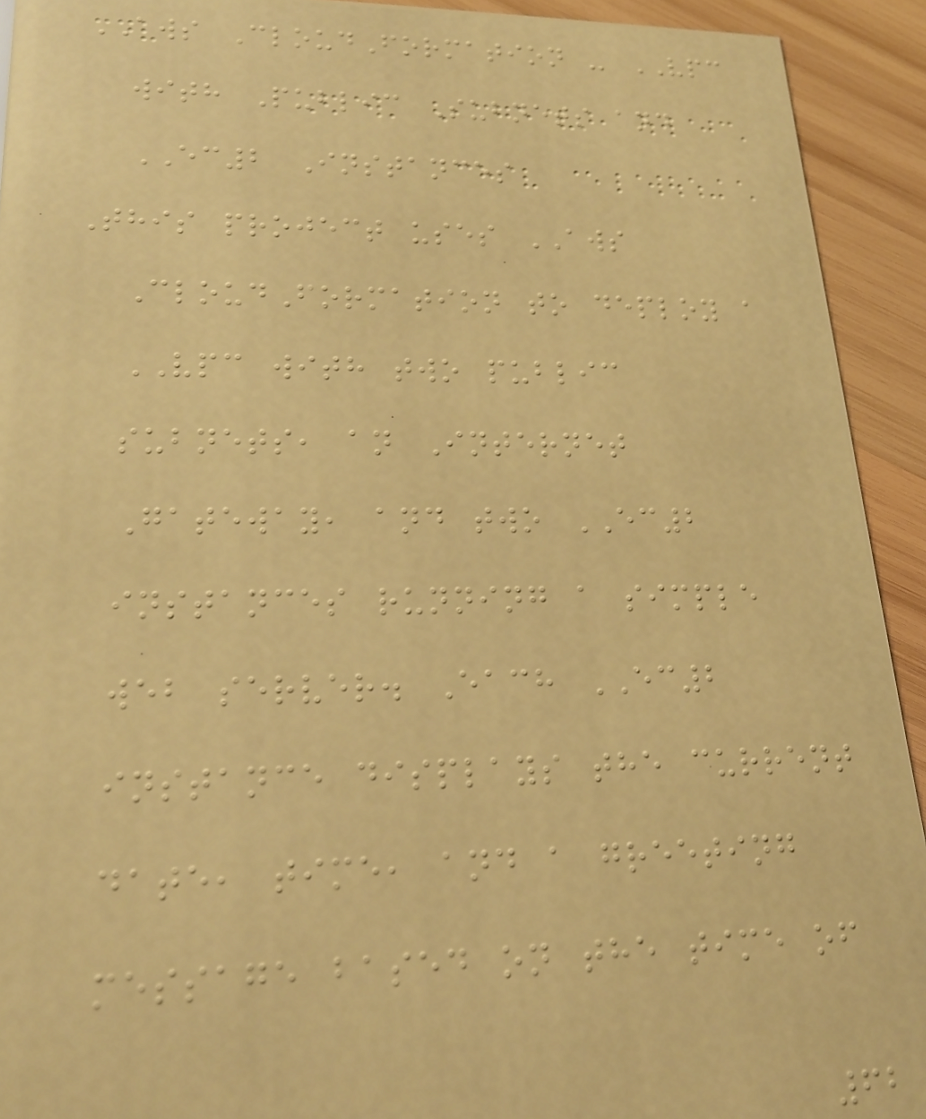AWS CloudFormation - VPC
with Public Subnets and
EC2 Instances
This project uses AWS
CloudFormation to deploy a
VPC with two public
subnets, an Internet
Gateway, and two EC2
instances running a simple
web server. Each EC2
instance displays the current
date, time, and a greeting
message based on the time of
62
